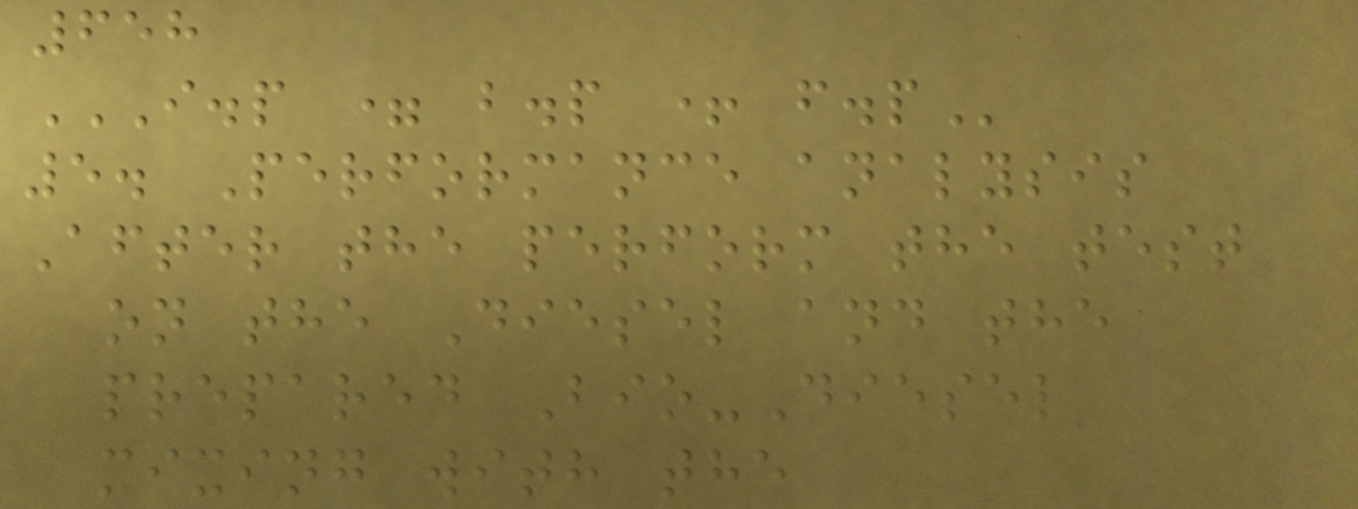658
I.P = B.P + F.P
5. Performance analysis
After the perform the test
on the Diesel and the
prepared Bio-Diesel
mixing with the
